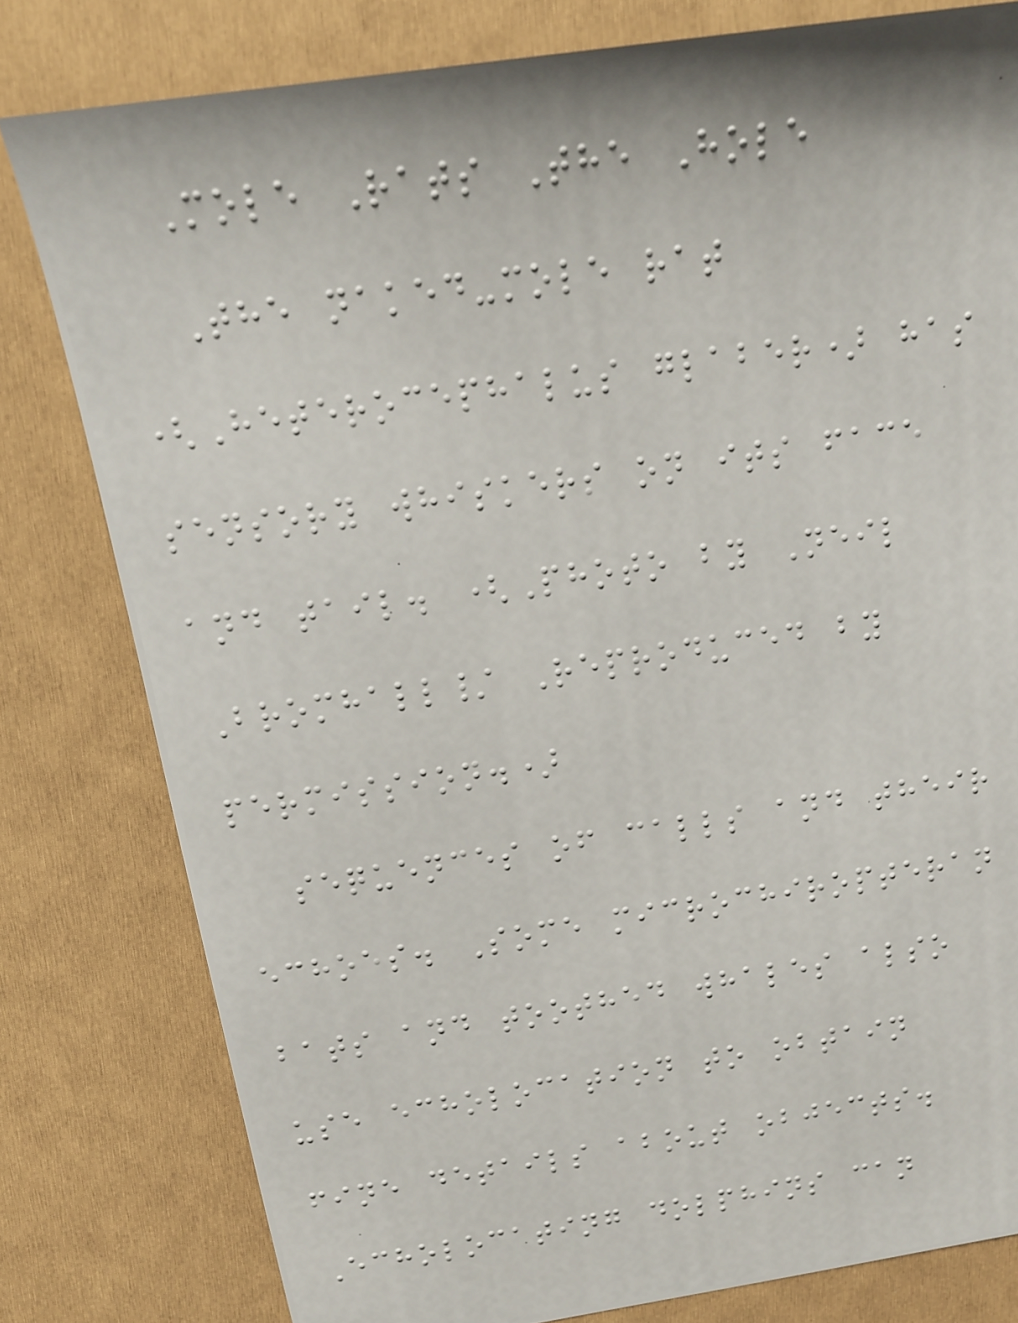Mole Rats The Hole
The naked-mole rat
(Heterocephalus glaber) has
sensory whiskers on its face
and tail. (Photo by Neil
Bromhall/ Reproduced by
permission.)
sequences of calls and their
echoes. Some microchiropteran
bats and toothed whales also
use echolocation to obtain
fine details about objects.
Echolocating dolphins can
